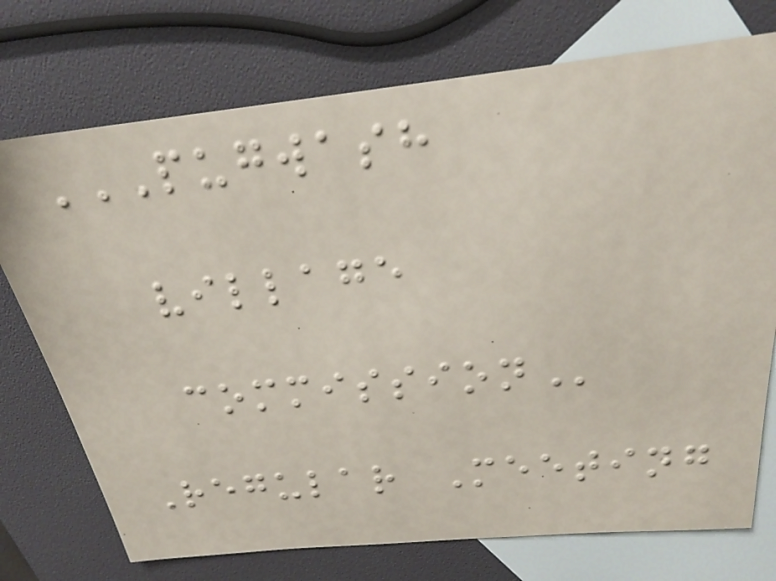PUGWASH
VILLAGE
COMMISSION
Regular Meeting
